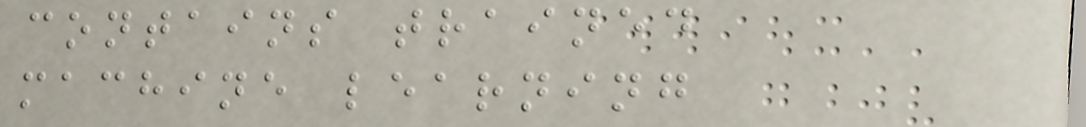contains trained
machine learning
